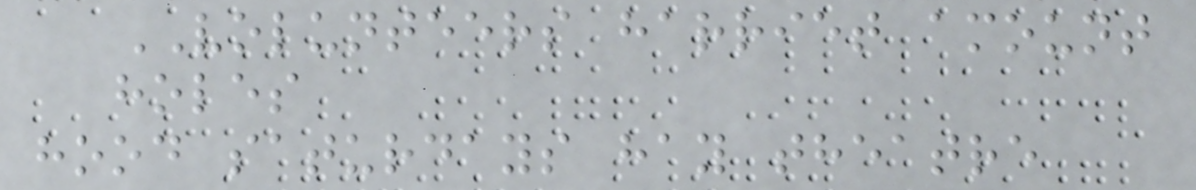VOLUNTEERS harriet amount
holes
hood saturdays hay theatre
